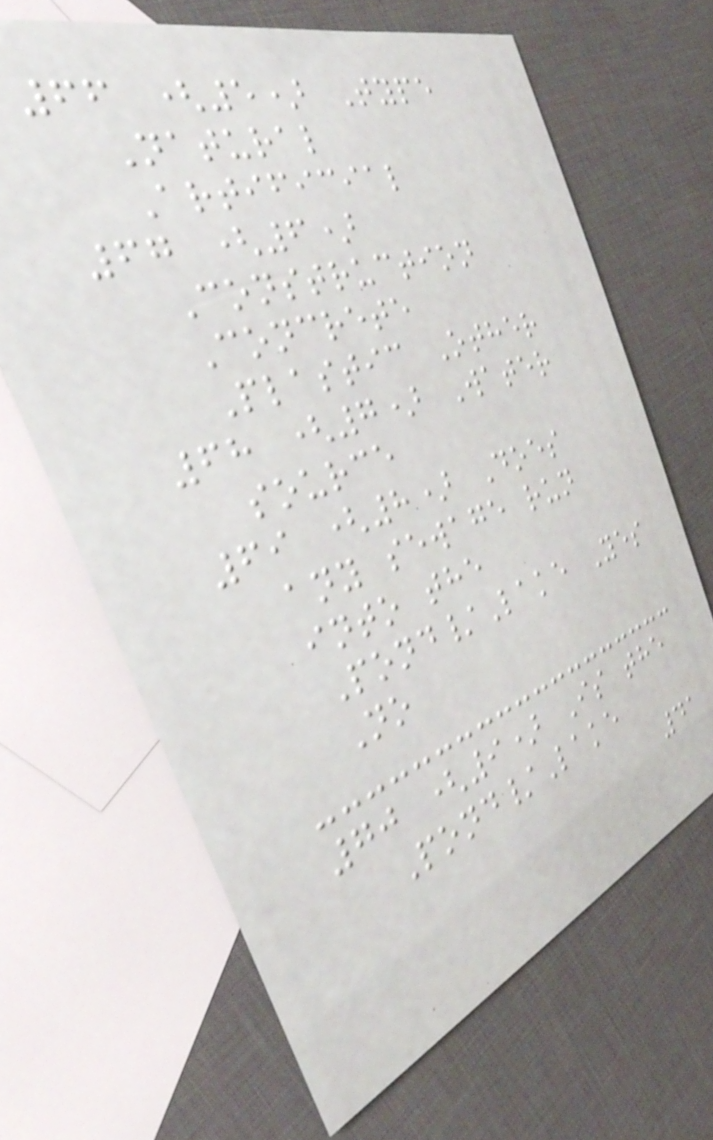66 (5) Type
Natural
Artificial
67 (6)
Construction
Concrete
Plastic Other
68 (7) Water
source
69 (8) Does
any sewage run
into the
Pond/Lake Yes
No
70 (9) Is the
Pond/Lake
41
